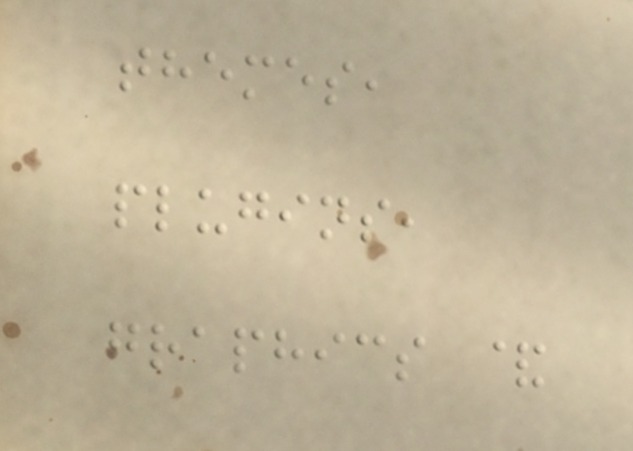themes,
plugins,
graphics &
